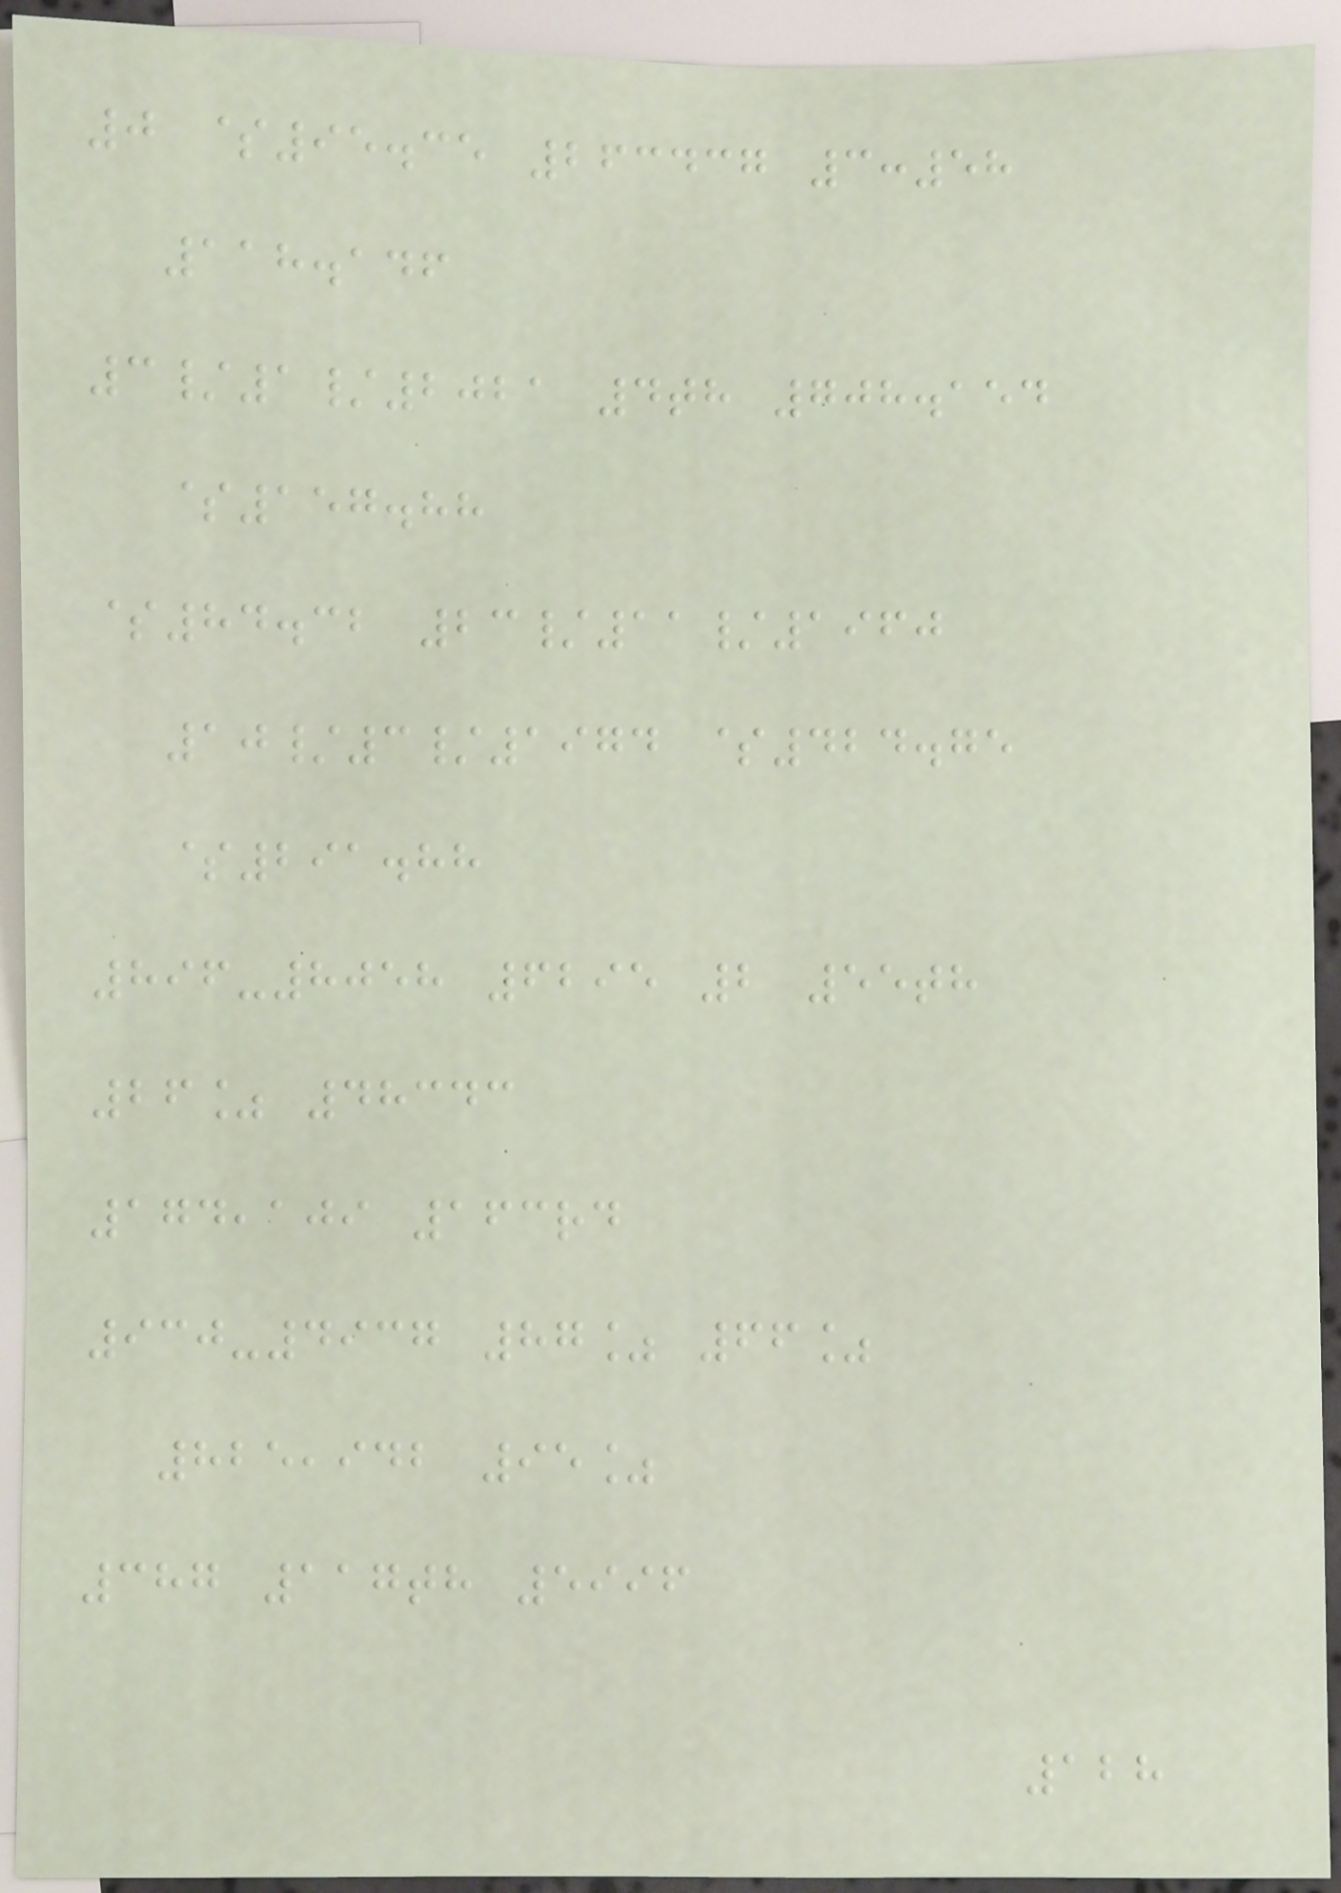0 $95.35 263437 3:58
118.146
3/1/2021 4th 708.154
$157.88
$84.32 23/11/1960
10/3/1974 $424.75
$291.88
896-8058 6295 2 55th
26% 48343
174,109 163rd
930-4937 87% 66%
825,942 95%
387 117th 5996
128
